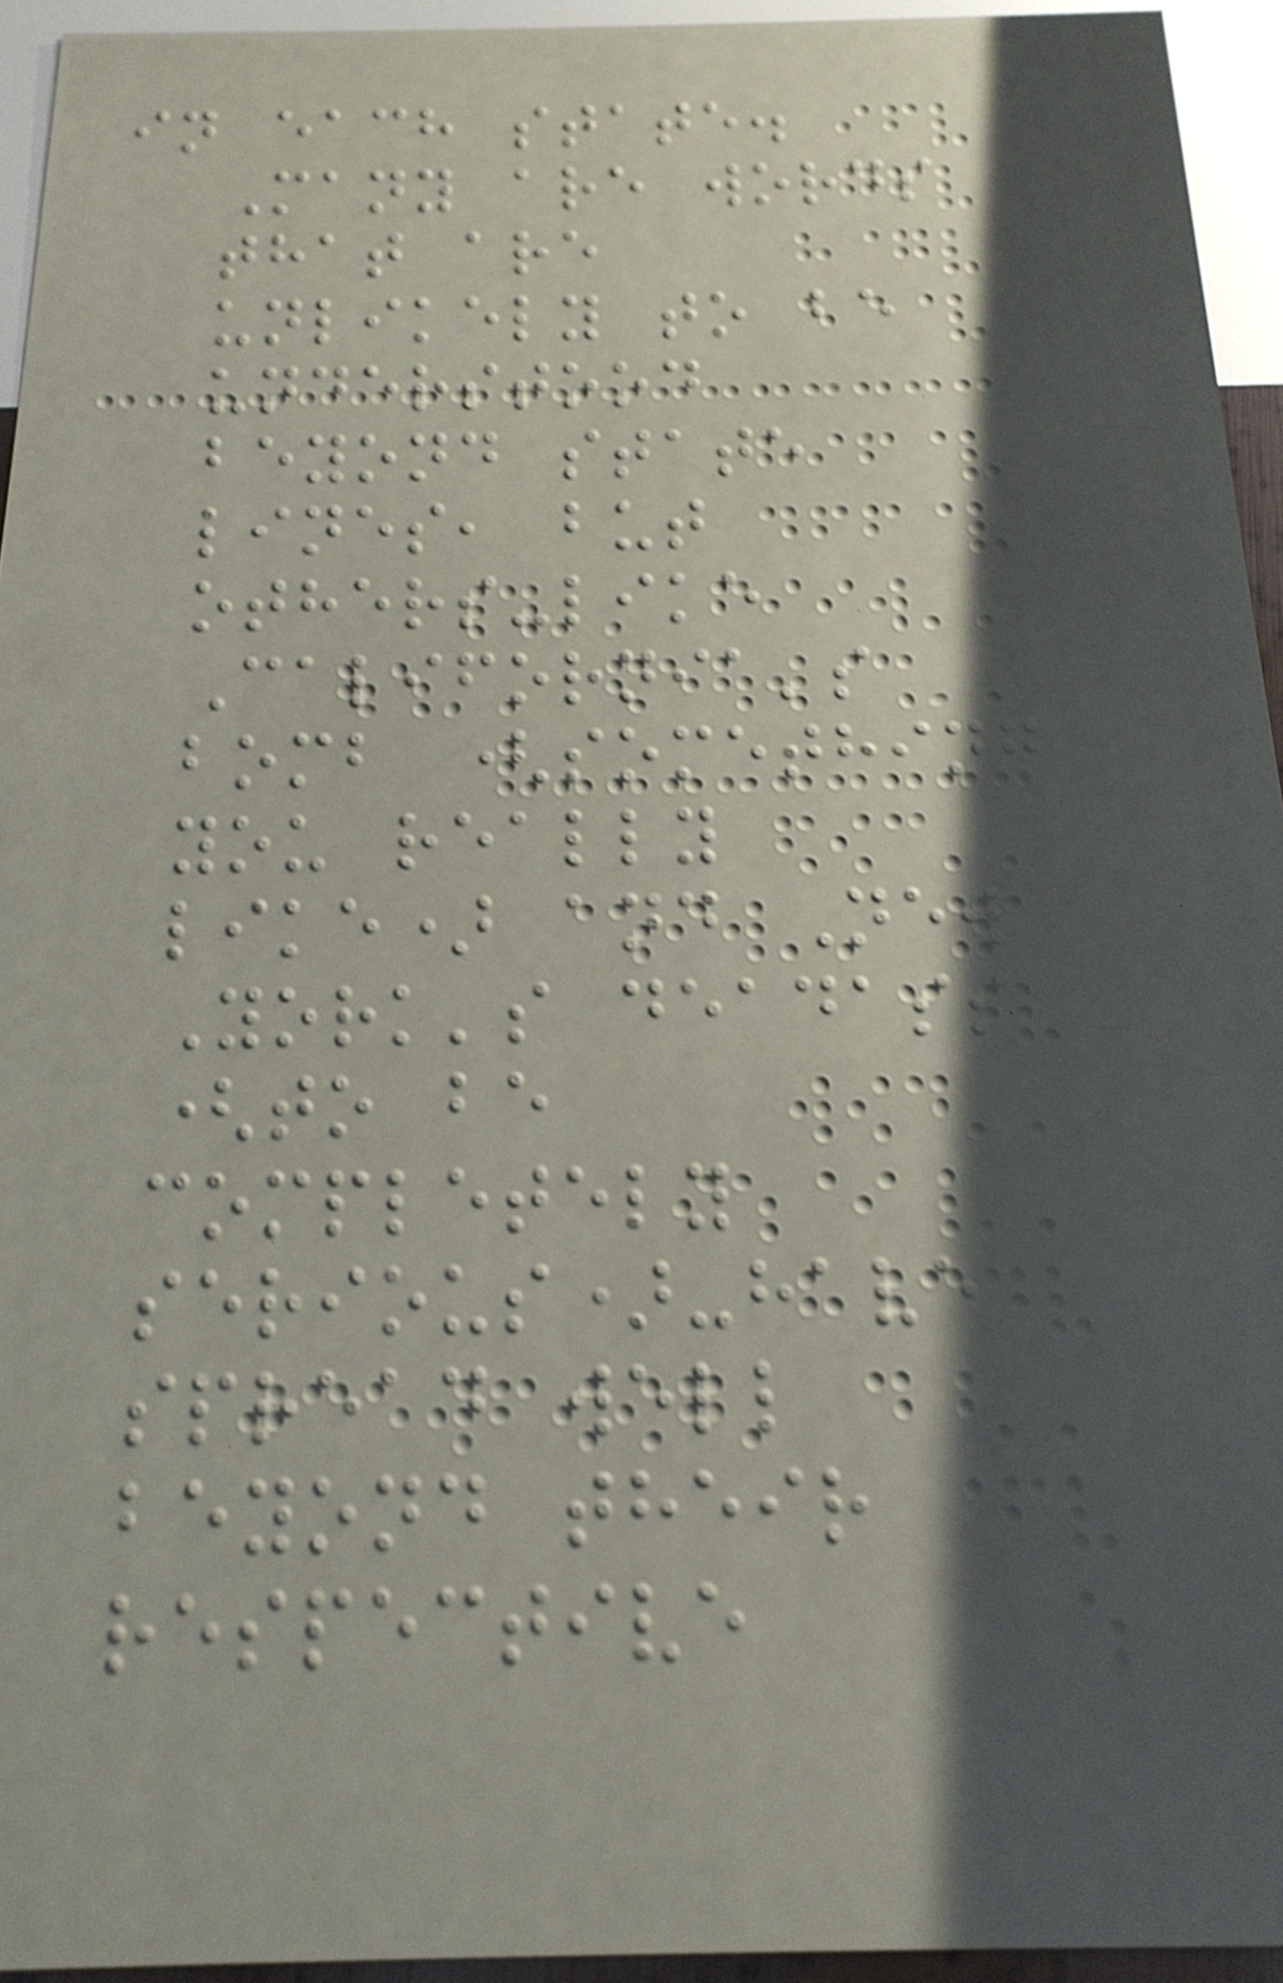in each state.
Many are words
that are
unlikely to be
understood
beyond state
lines, but
others-like
California's
bomb (something
you really
like) and New
York's deadass
(to be
completely
serious)-have
spread well
beyond their
respective
